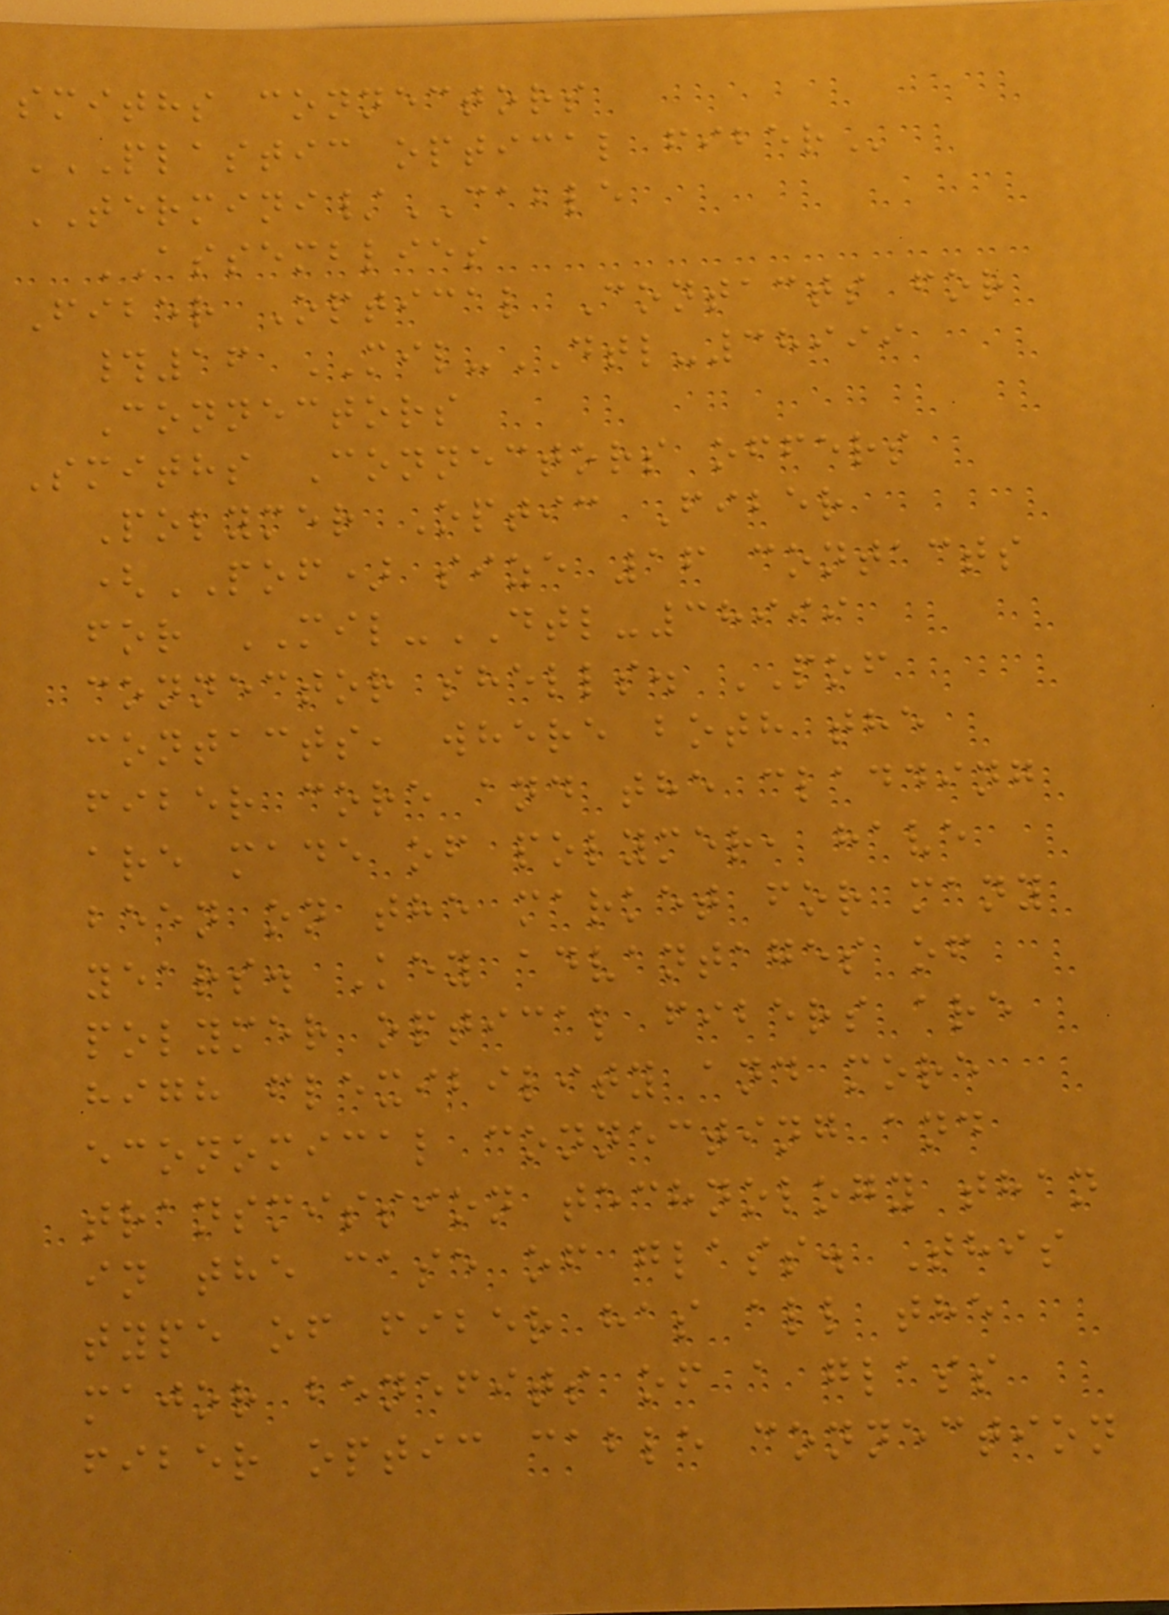smiths connectors
PLASTIC OPTICAL FIBER
TERMINI/CABLE
ASSEMBLIES
Fiber Optical Contacts for
#16 MIL-DTL-38999
Connectors
Smiths Connectors offers
Polymer Optic Fiber
(POF) size 16 contacts
for MIL-DTL-38999
connector shells. POF
contacts, where both the
fiber core and the cladding
are made of polymer, have
been on the market for many
years. Key advantages of
polymer optical fibers are
high flexibility and more
economical connecting and
transmission technology than
in the case of glass. This
type of fiber has all the
major benefits of a glass
fiber optic cable connection
